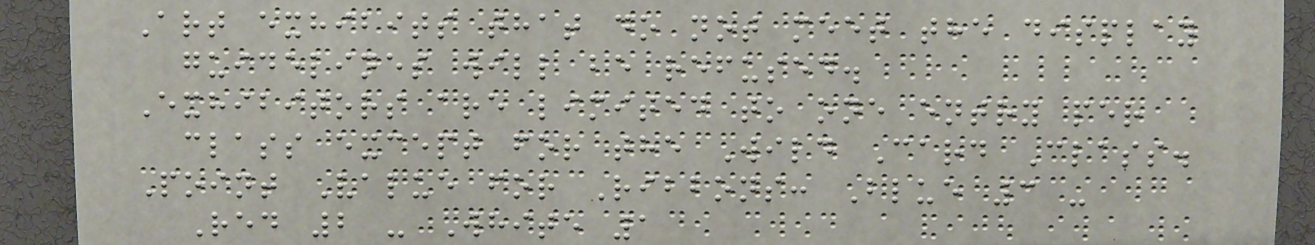Art exhibits that do not meet the display
guidelines will be refused.
Exhibitors are limited to one entry per
class except for the Wild Card Class.
Point Value for Ribbons: Blue 3 -
Red 2 - White 1
